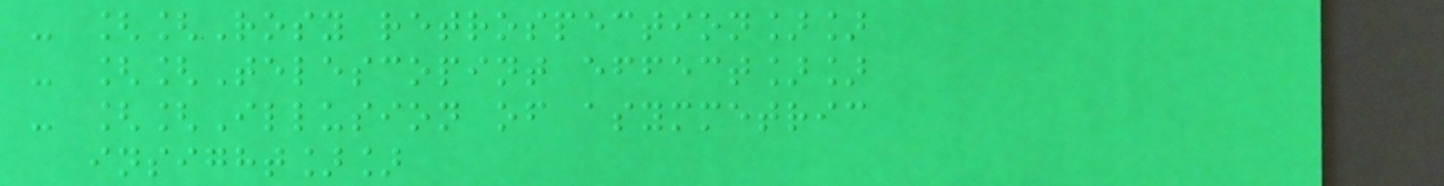- [[Rosy retrospection]]
- [[Telescopint effect]]
- [[Illusion of asymmetric
insight]]
